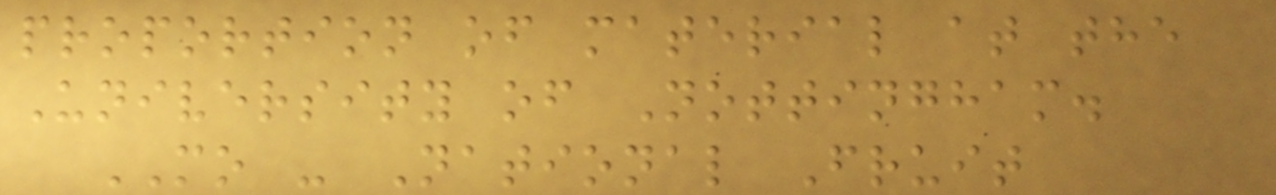proportion of material at the
University of Nottingham.
MO - National Fruit
